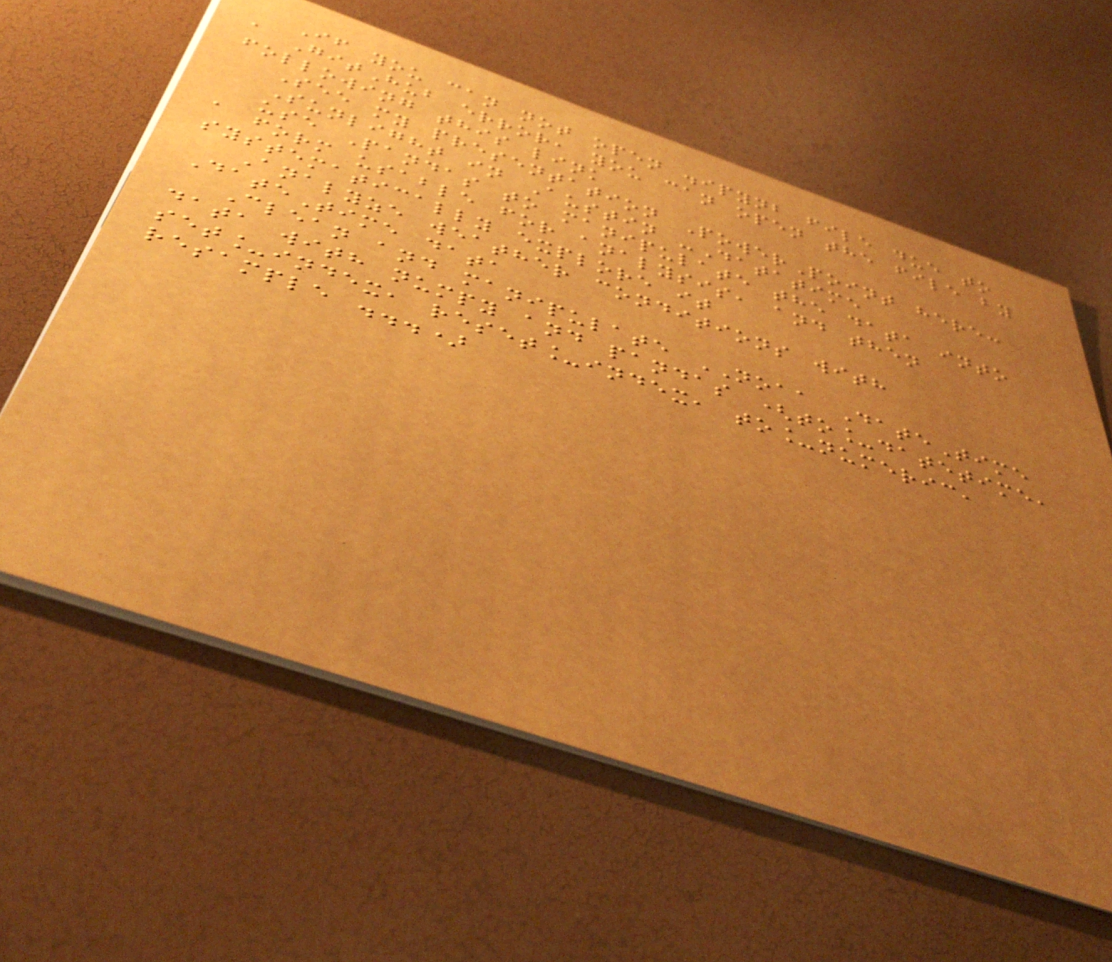If you can not open .ipynb file due to
a GitHub error, you can open the file by
following this link
See my presentation PowerPoint here:
Sunlight in Austin -Datatime
use Pandas to manipulate the data into
a form usable for analysis, and then
systematically explore it
Analyze weather conditions with
DateTime data
Clean and manipulate NOAA DateTime
data with numpy and pandas (to_datetime,
set_index, reset_index, to_numeric,
resample ...)
